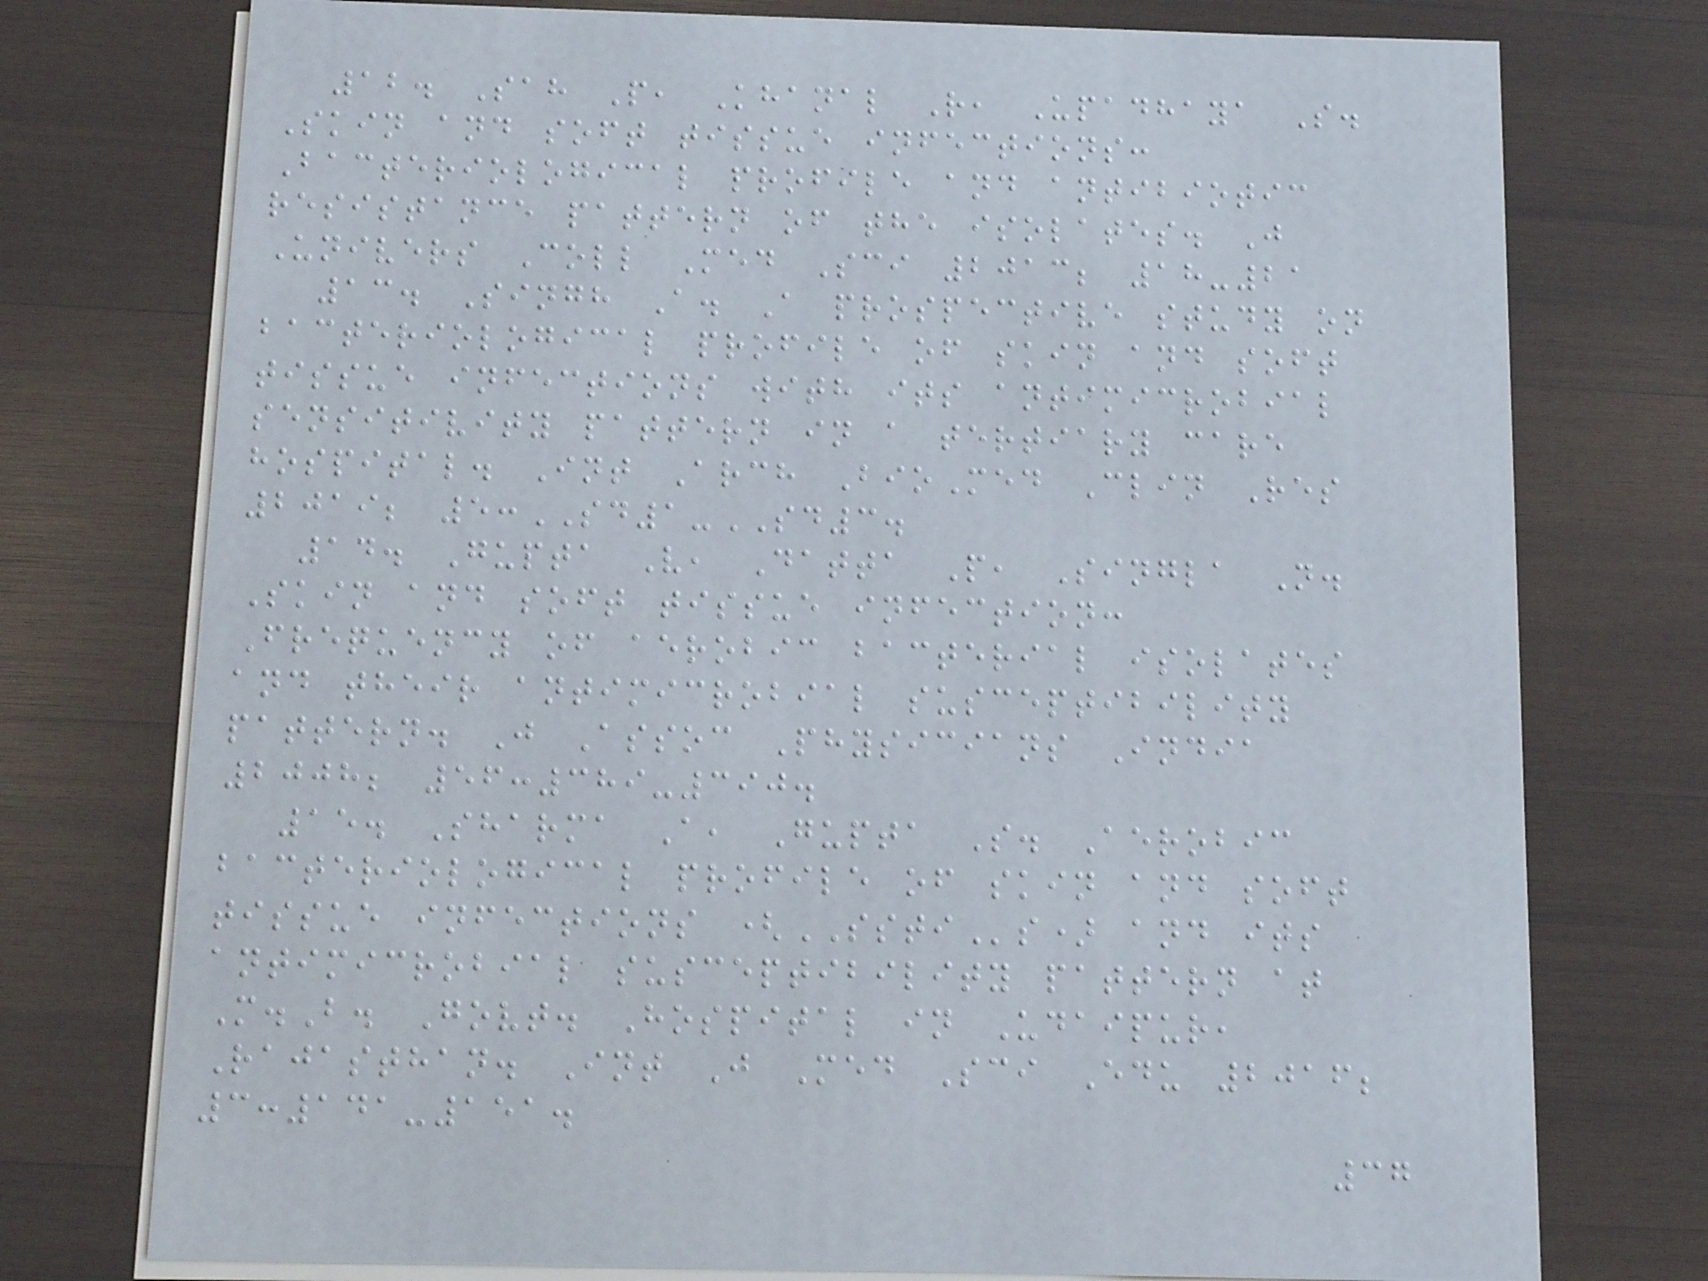12. Sah P, Khanal R, Upadhaya S.
Skin and soft tissue infections:
Bacteriological profile and antibiotic
resistance pattern of the isolates. J
Univers Coll Med Sci 2013; 18-21
13. Singh A. A prospective study on
bacteriological profile of skin and soft
tissue infections with its antimicrobial
sensitivity pattern in a tertiary care
hospital. Int Arch BioMed Clin Res
2019; 5:SD1-SD3.
14. Gupta V, Datta P, Singla N.
Skin and soft tissue infection:
Frequency of aerobic bacterial isolates
and their antimicrobial susceptibility
pattern. J Assoc Physicians India
2008; 56:389-390.
15. Sharma A, Gupta S. Aerobic
bacteriological profile of skin and soft
tissue infections (SSTIs) and its
antimicrobial susceptibility pattern at
M.B. Govt. Hospital in Udaipur,
Rajasthan. Int J Med Sci Edu 2016;
3:141-151.
37
